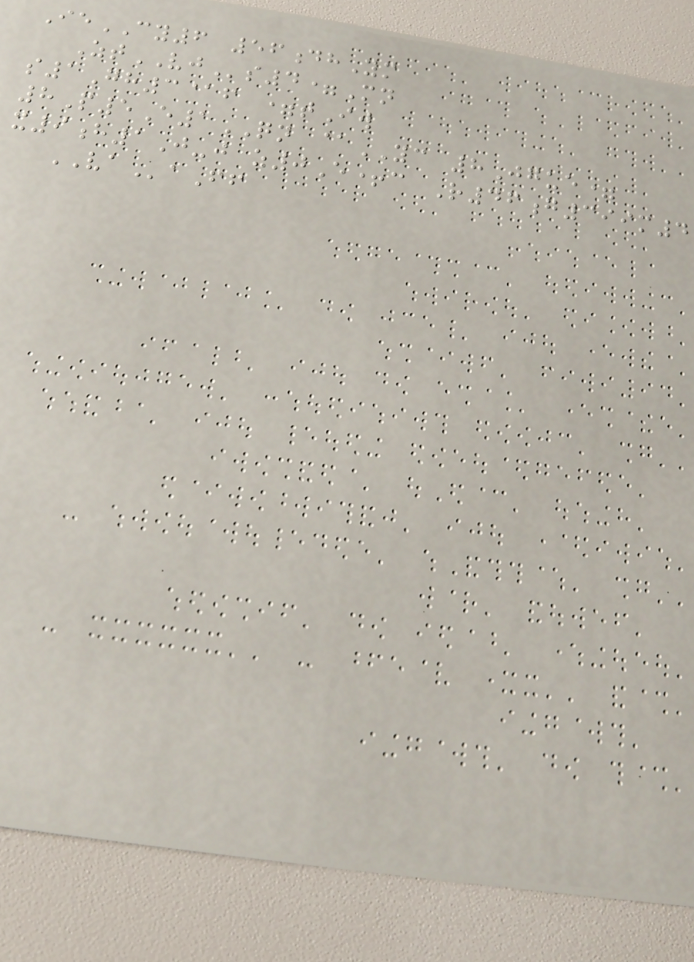IeCY6 56dhYm
ZtVJs4=Mn
s1Gh3@f =tIw
8P5E1QN @YC 8Jgue=
x9h1J-j z0E+c R46g399m4
VAaFf
